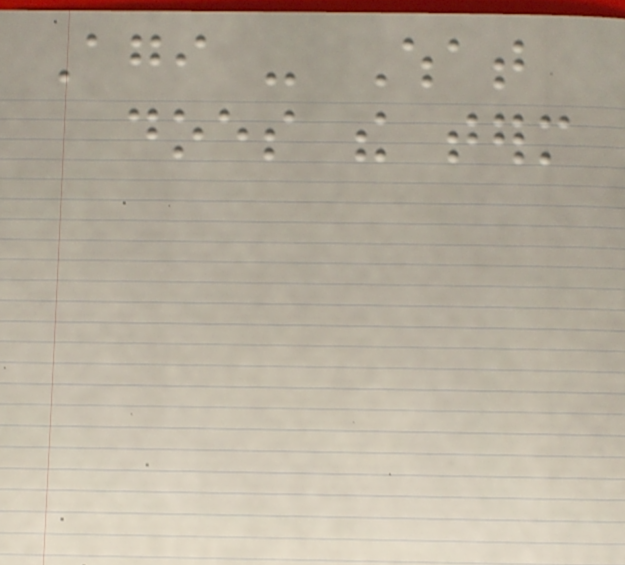Agi - What
does the term
